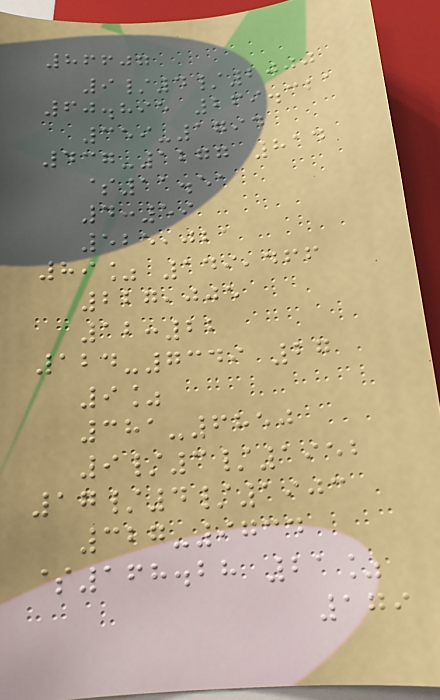86607
9/4/2000
60.895 269.321
359-1794
437-1277 814
$11.51
4:59
525,021
89% 149,466
227,005
12:22
124-7349 27
9%
381-6850
9/3/1952
17/4/1903
327-9734
$168.28 21%
179
